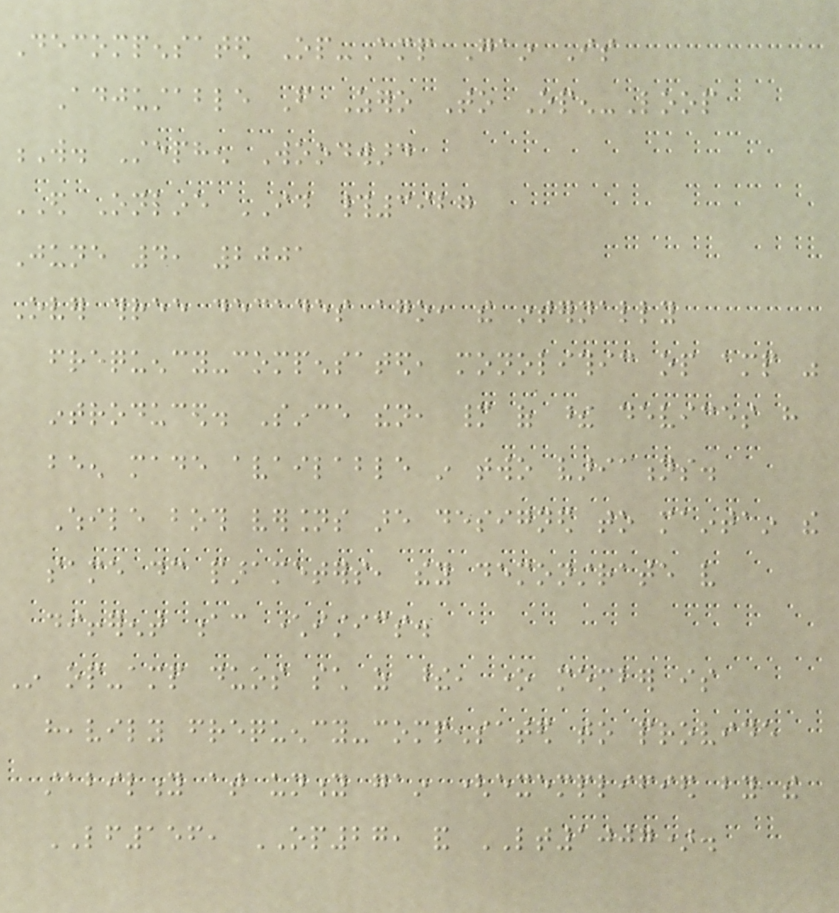Decompensated Op-Amp Gain Is
Adjustable From Zero To Open-Loop
W. Stephen Woodward
ED Online ID #3927
June 4, 2001
Over three decades ago, the internally
frequency-compensated, monolithic op amp was
introduced. Since then, many of these devices have
been made available in two variations.
While both versions are designed to maintain the
same dc parameters, they demonstrate very
different ac characteristics.
In op-amp duos such as these, one member is
heavily frequency-compensated to provide
stability at unity gain (exemplified by the
LF156, OP27, and LT1007).
